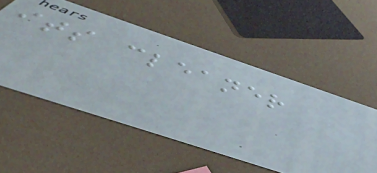its cleaner
